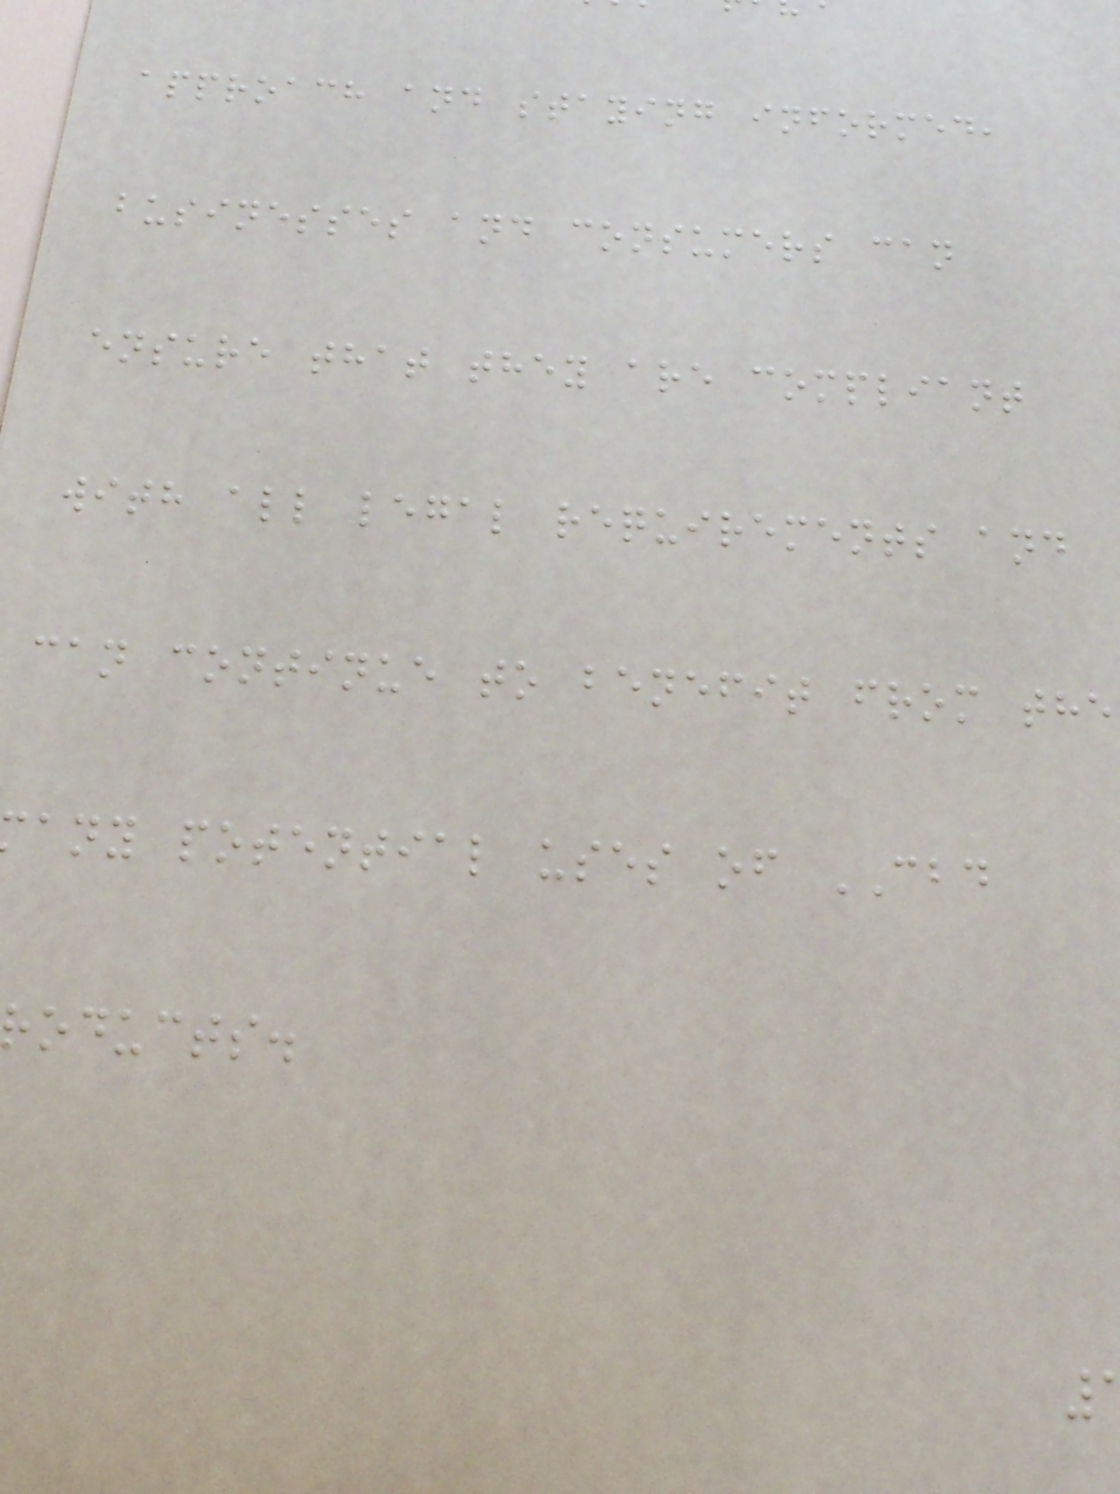approach and staying informed,
businesses and consumers can
ensure that they are compliant
with all legal requirements and
can continue to benefit from the
any potential uses of CBD
oducts.
